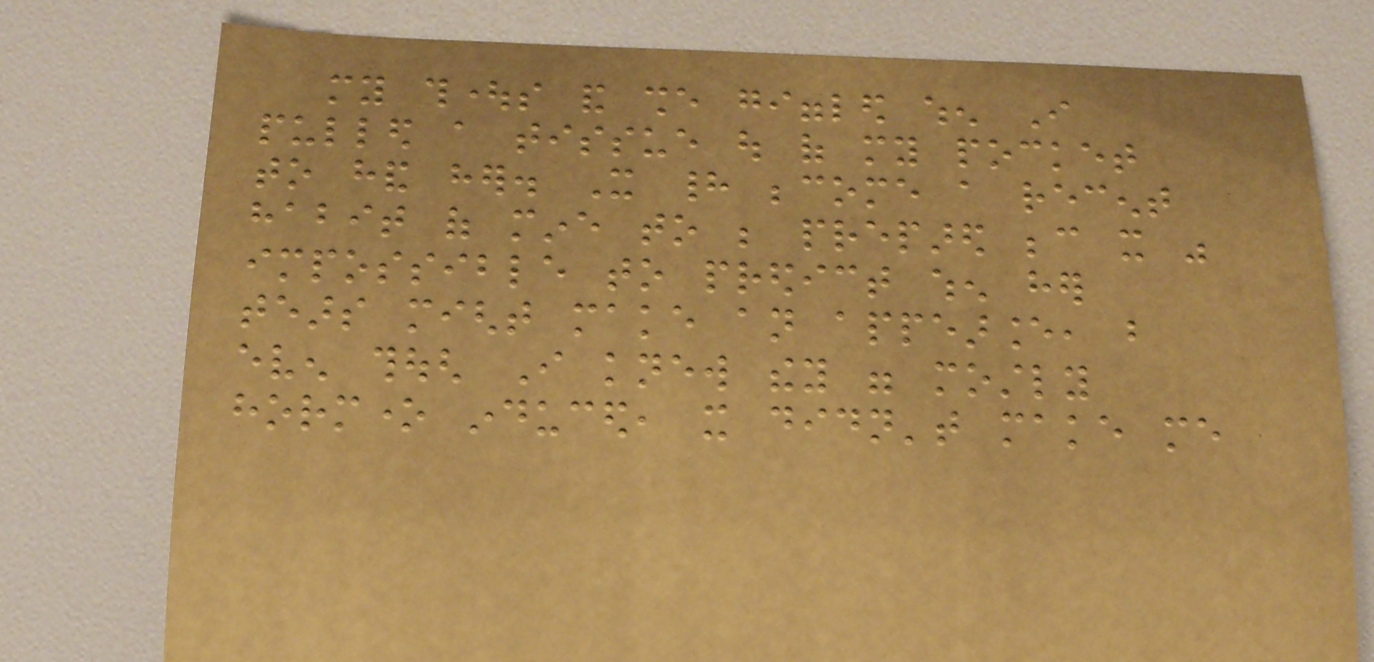my thoughts and she giggled when I
pulled a tissue out of my pocket
to hand her. It had become a recent
habit of mine to be prepared because it was
impossible to predict when her
tears might make an appearance, but
even though I knew they were mostly
hormone induced, it didn't make me
